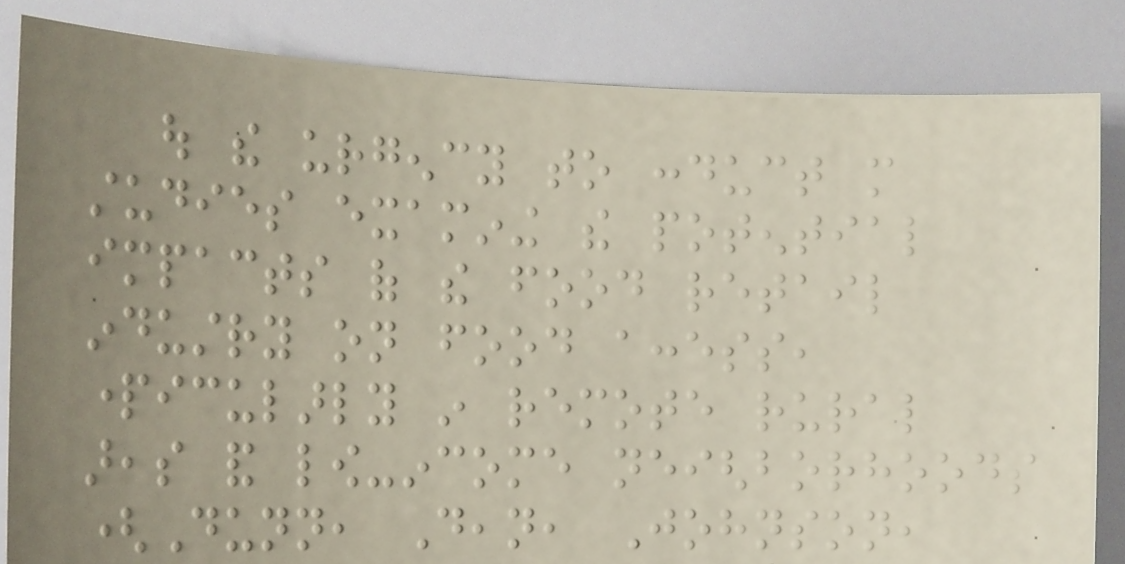out the urgency to conduct more
studies examining the potential
impacts of the food retail
industry on food access,
particularly in remote rural
areas and low-income neighborhoods
(Dunn, Dean, Johnson,
